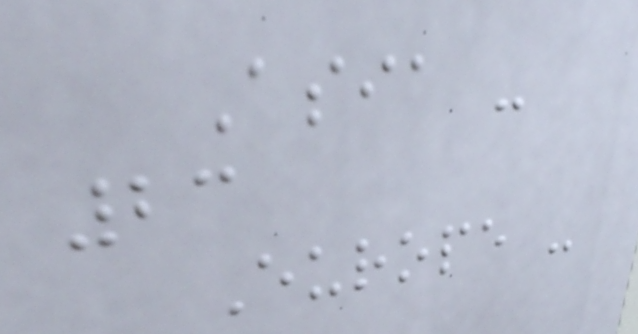Asia -
23
Europe -
